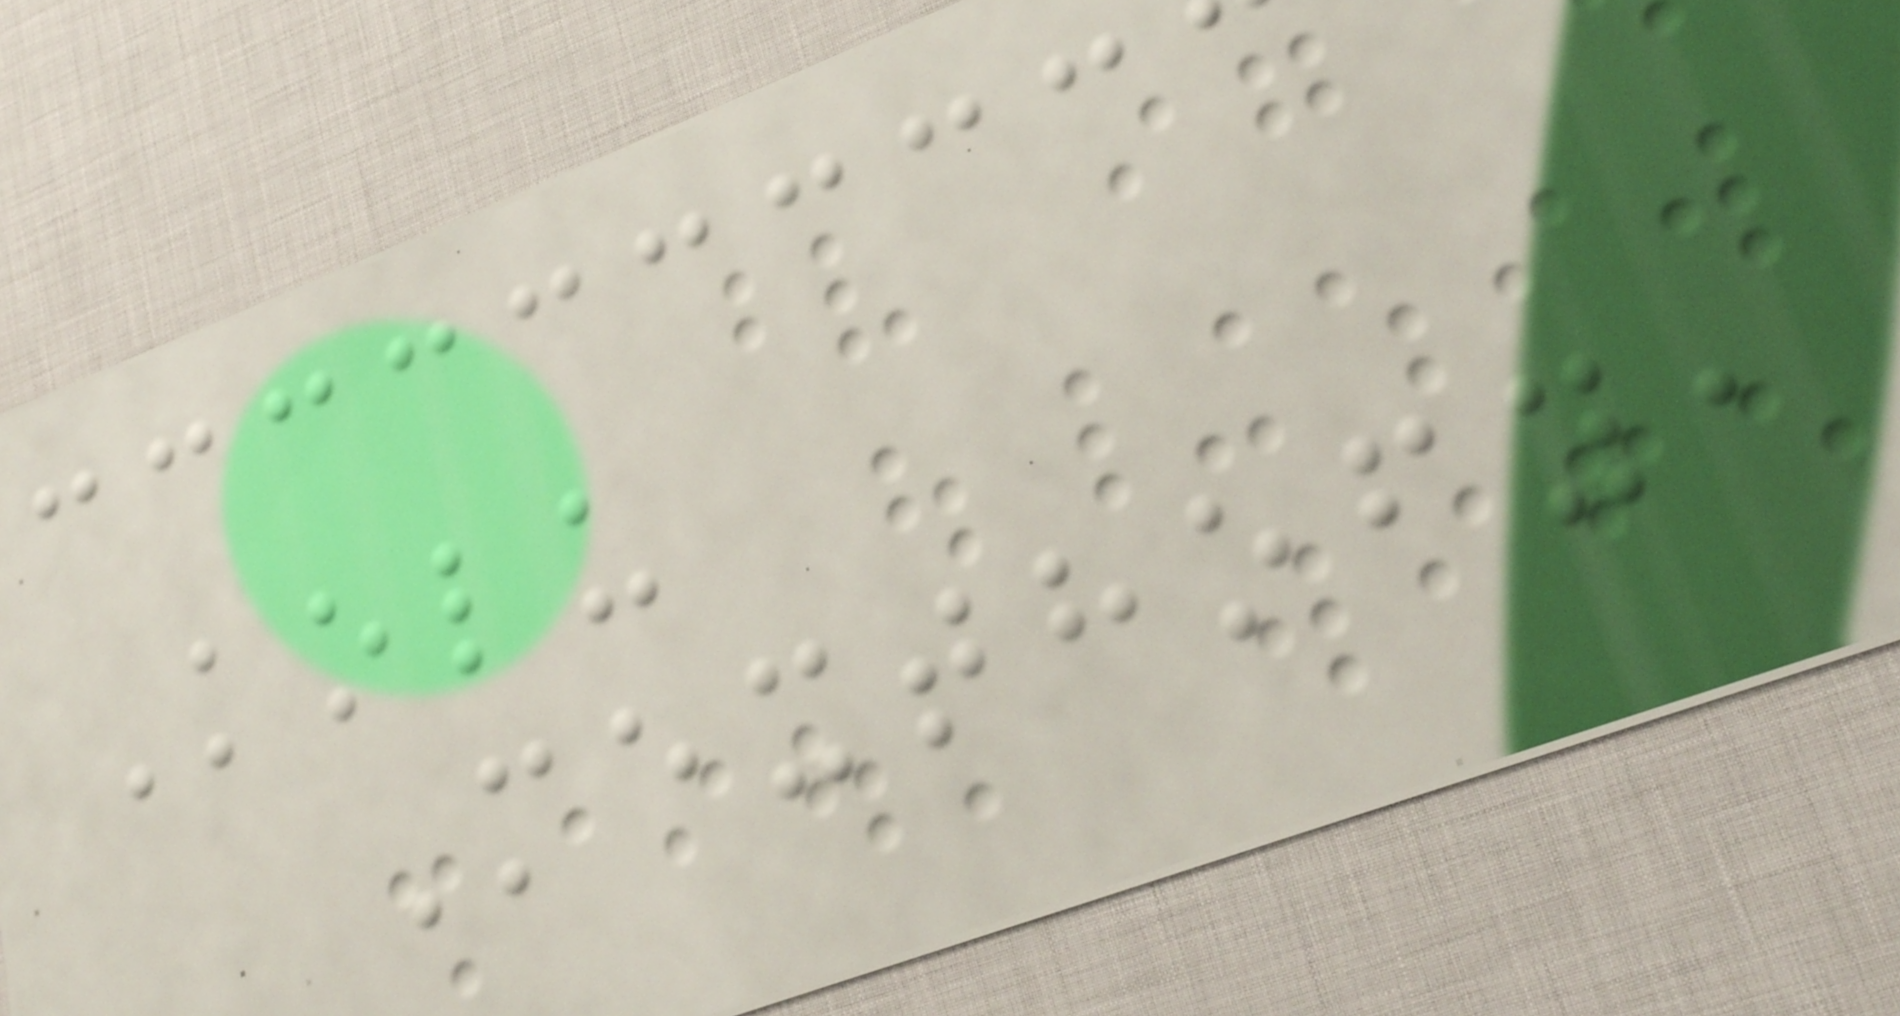Kolu
Mexthofy,
